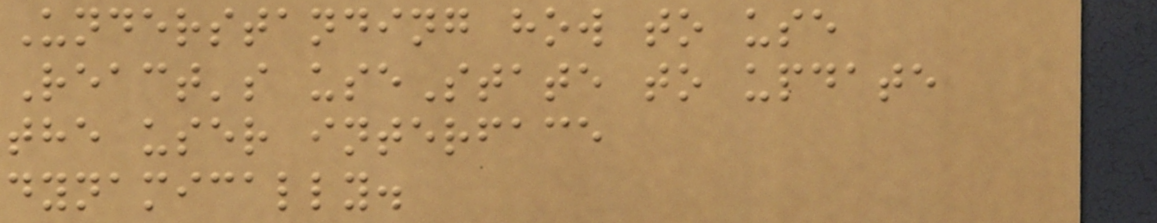Understanding how to use
React's useState to update
the user interface
dynamically.
